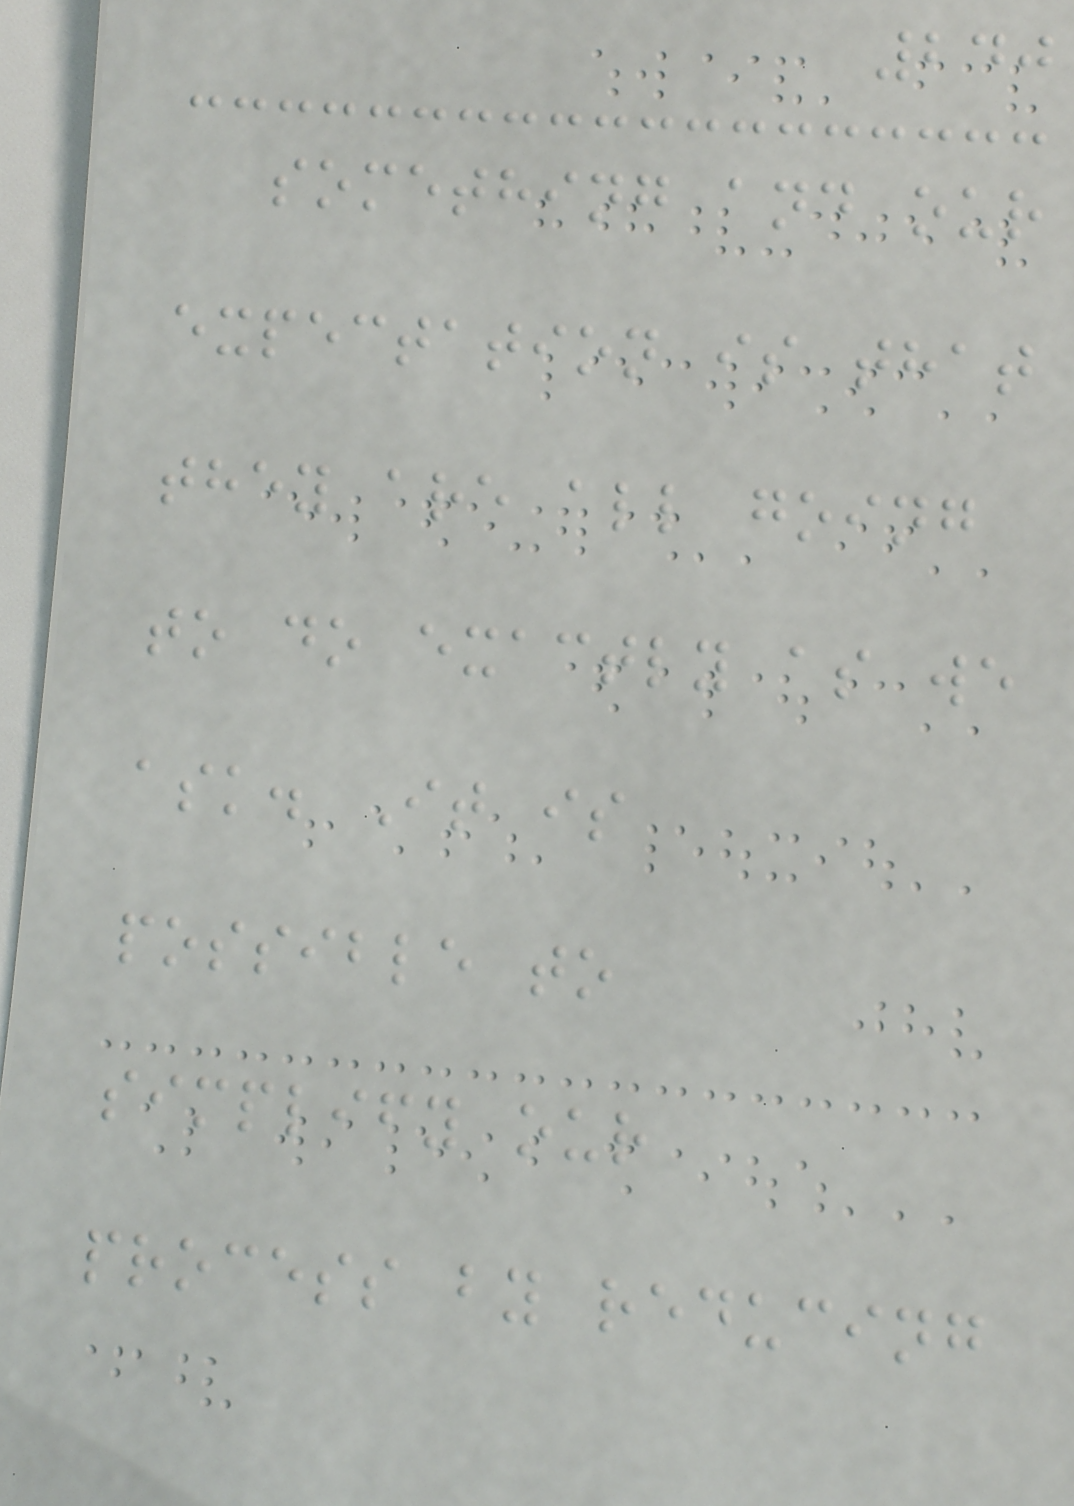240
something and our
expectation is that
they are all going
to do exactly as we
ask. It is
possible to
simplify our
process by reducing
